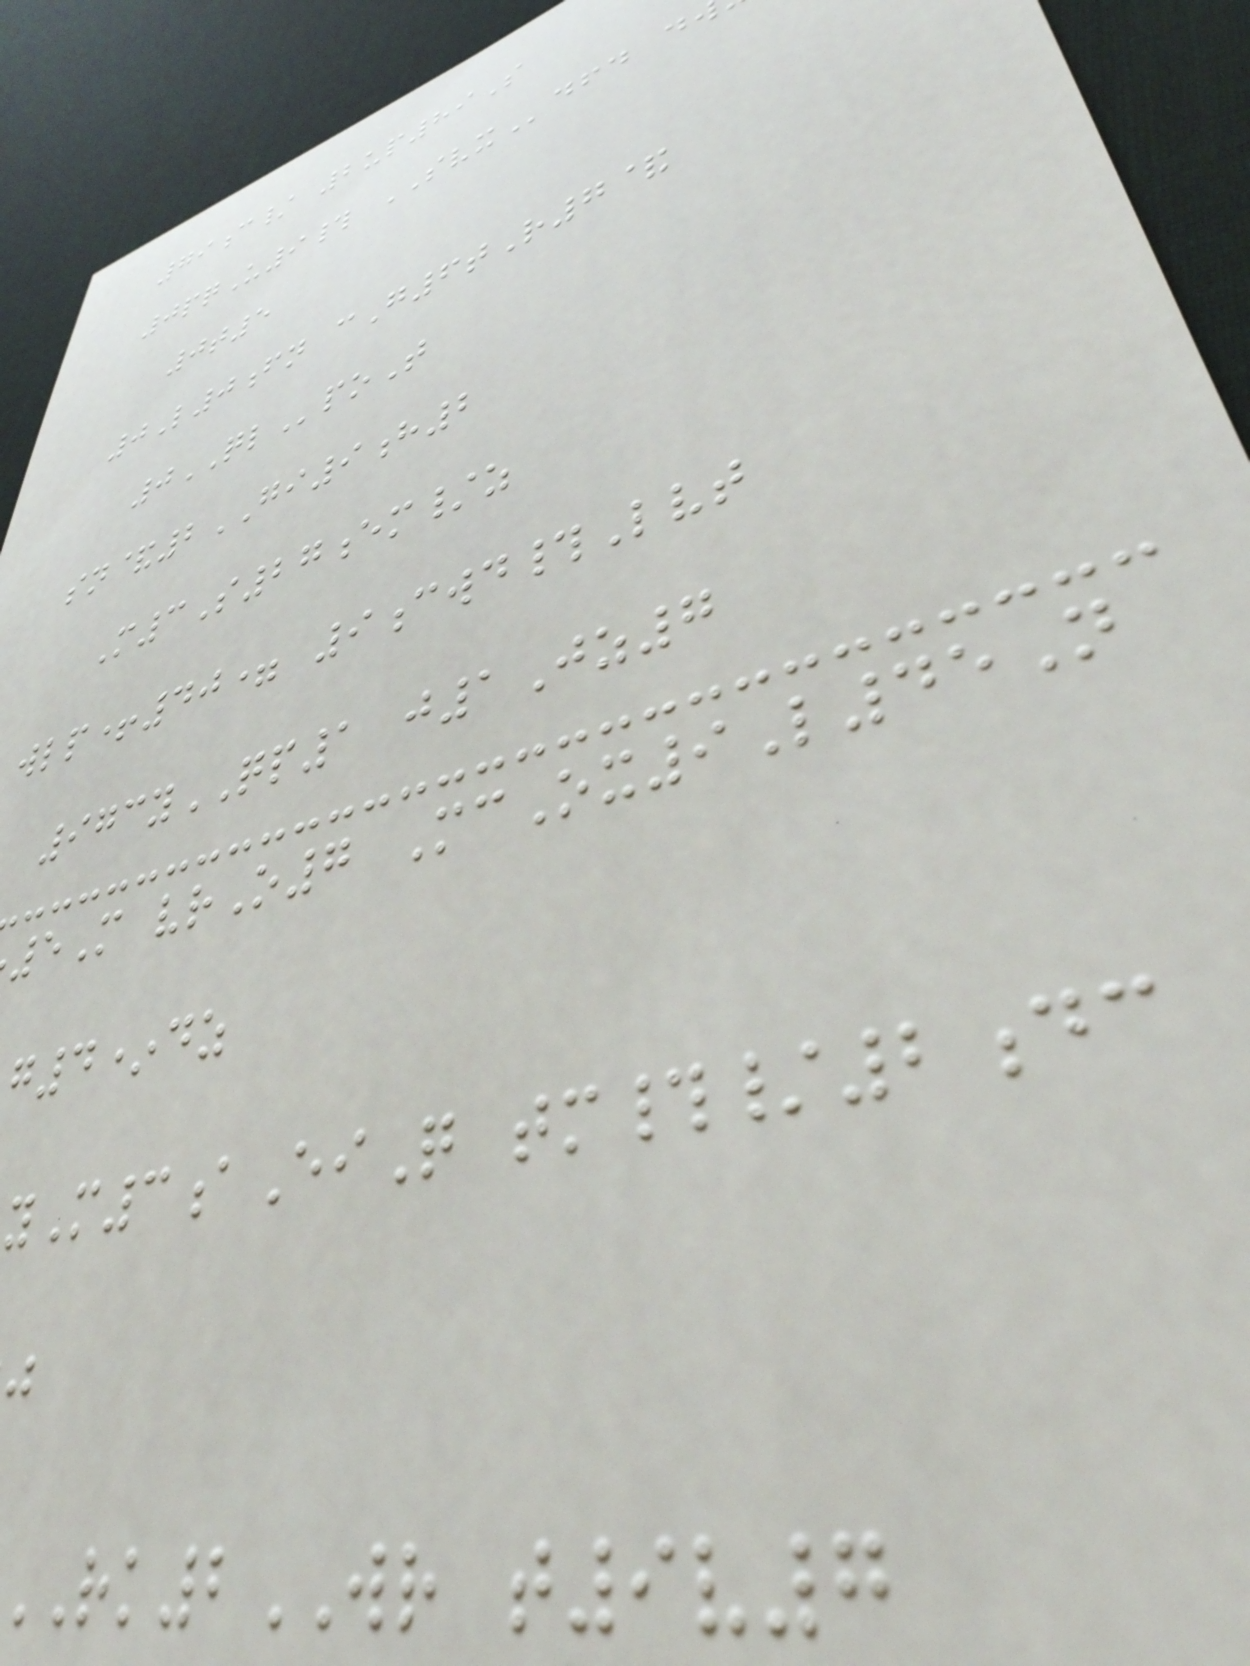79c/ 2up89S
0pqU9# SVXdfd d
0t5
0L0fn cG6tR7&
0QLpoT
sn&2GI9h2
M3S27em/z
wlp+40= 9cwd#Lvt
973yQP1 j1Jz7
5M vrO7 McOx9L45N
g4*dz
yM3aEiQ tm#/2dc
2WR t9v7
